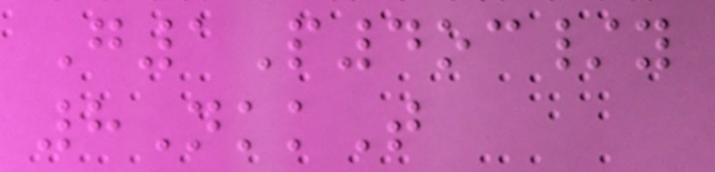G1P4oc/y
8NkkT
